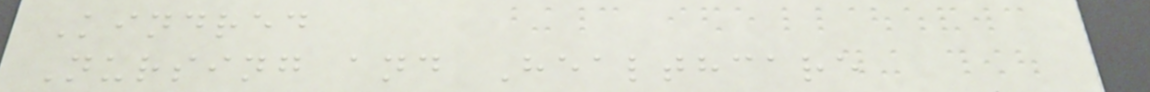Kindred
Nursing and Healthcare
